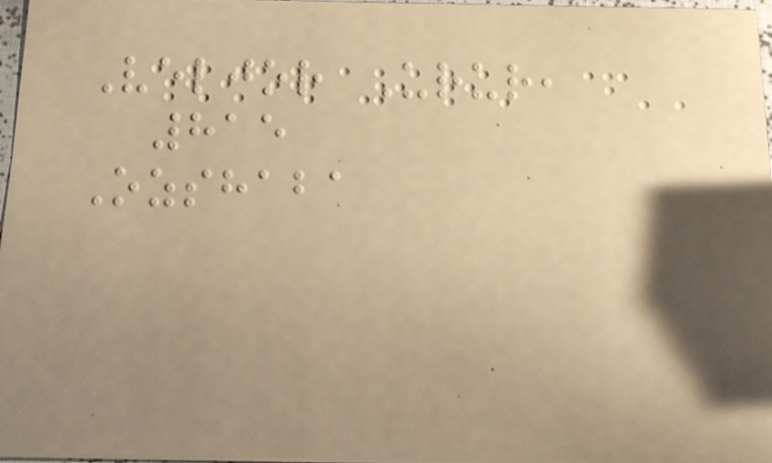Veljor Urur,
815
Ozshaba
